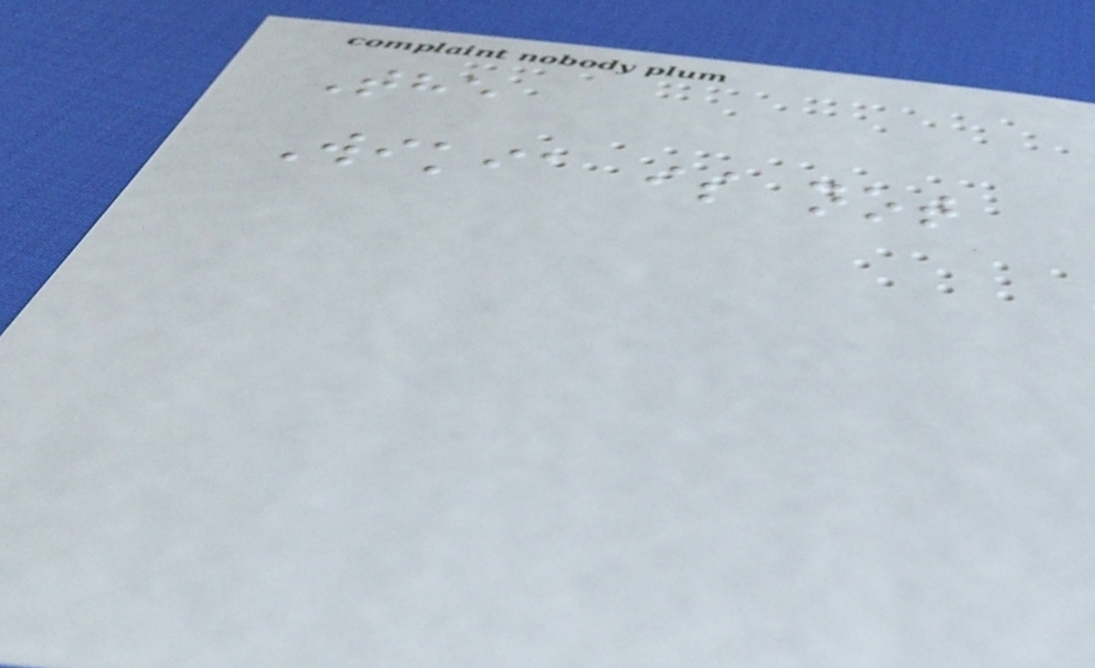The
Wikia is not
